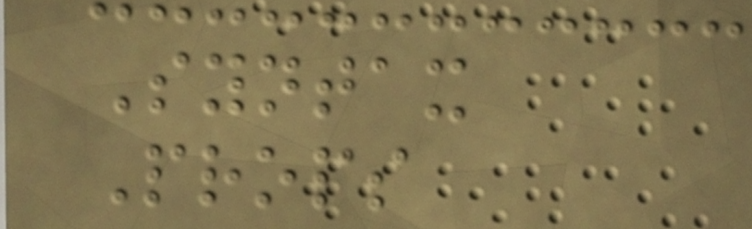Syntax
Props
